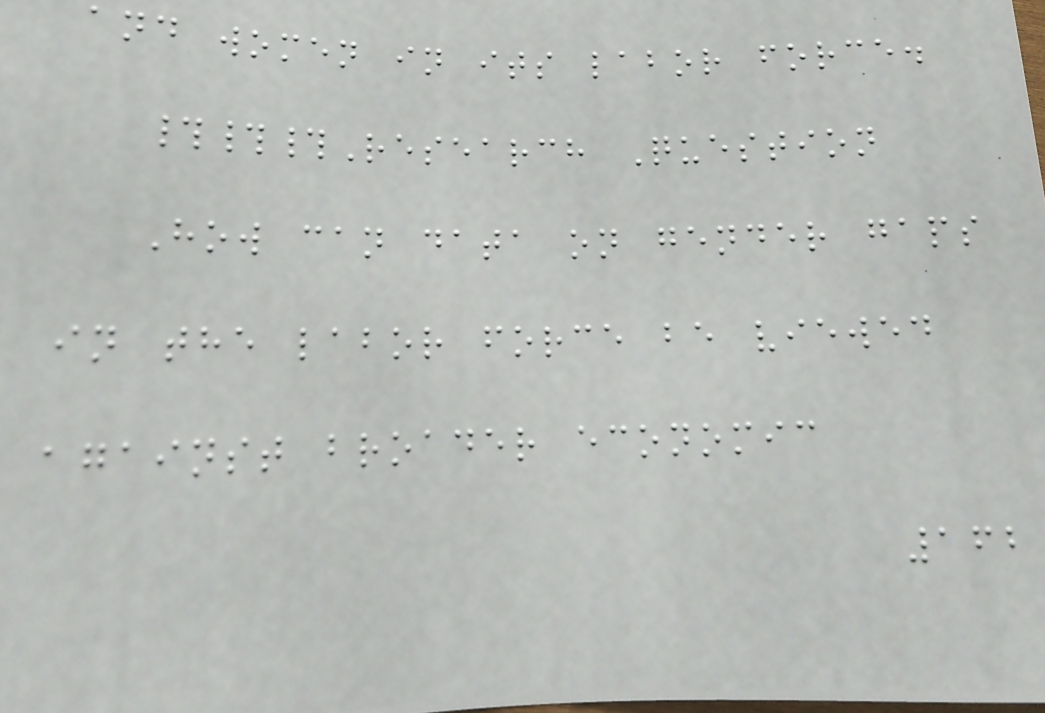and women in its labor force.
###Research Question
How can data on gender gaps
in the labor force be viewed
against broader economic
162
